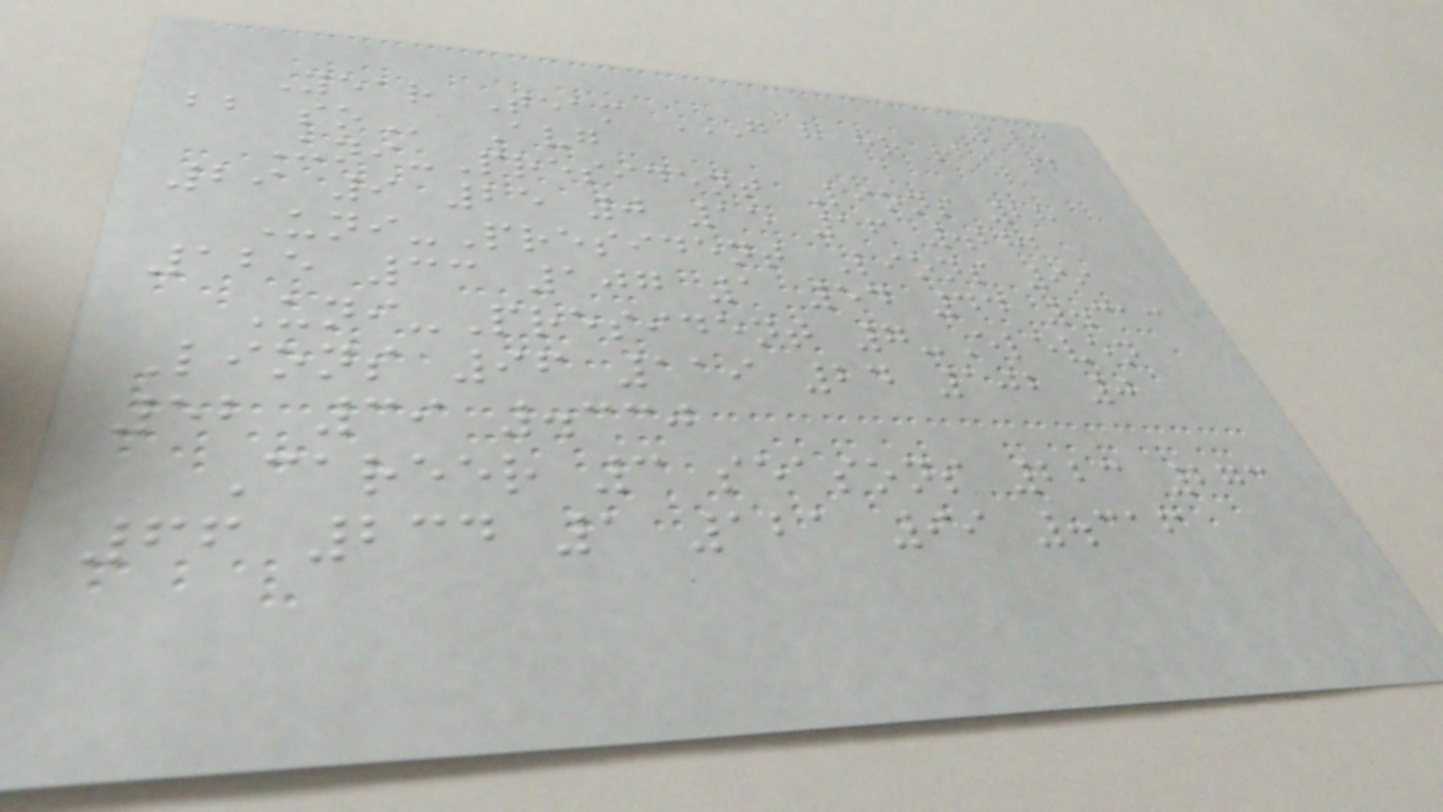123
Year Team G H HR RBI SB
BB SO Avg
Uni-President Lions 28
29 9 25 0 15 16 .282
Uni-President Lions 99
125 33 107 1 54 44 .313
Uni-President 7-Eleven
Lions 96 119 24 102 0
52 39 .330
Career 3 seasons 223 273
66 234 1 121 99 .316
